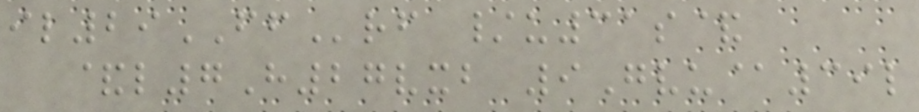il29FFrf /u31s&
&l7H27vxb 9Gvu@39l
